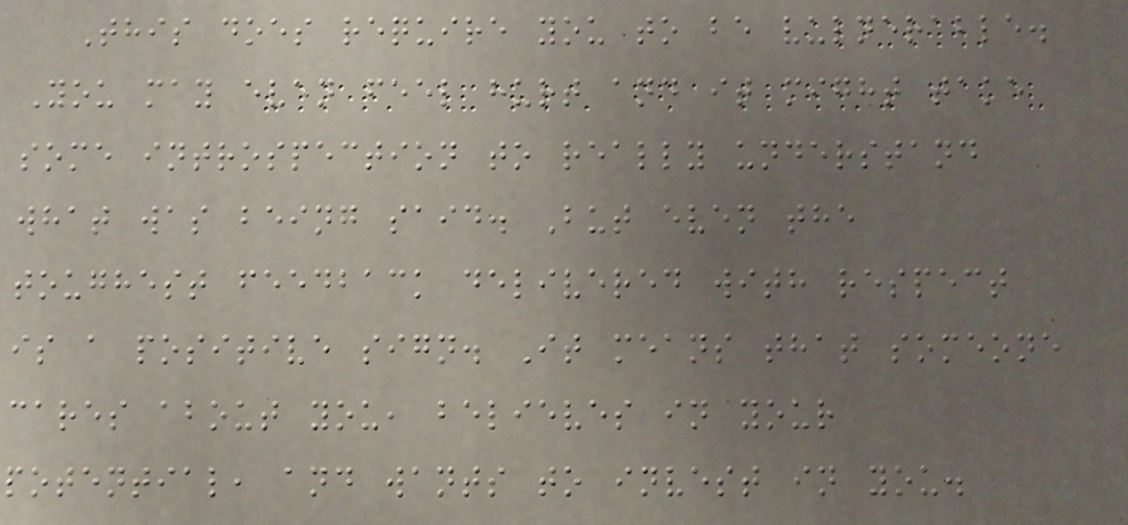This does require you to be vulnerable.
You may even feel hurt and it might take
some introspection to really understand
what was being said. But even the
toughest feedback delivered with respect
is a positive sign. It means that someone
cares about you, believes in your
potential, and wants to invest in you.
